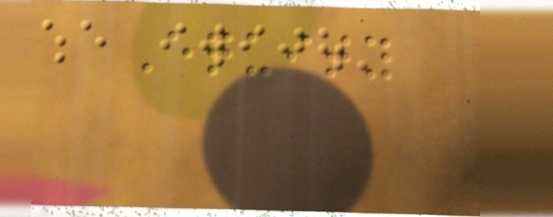Equity
